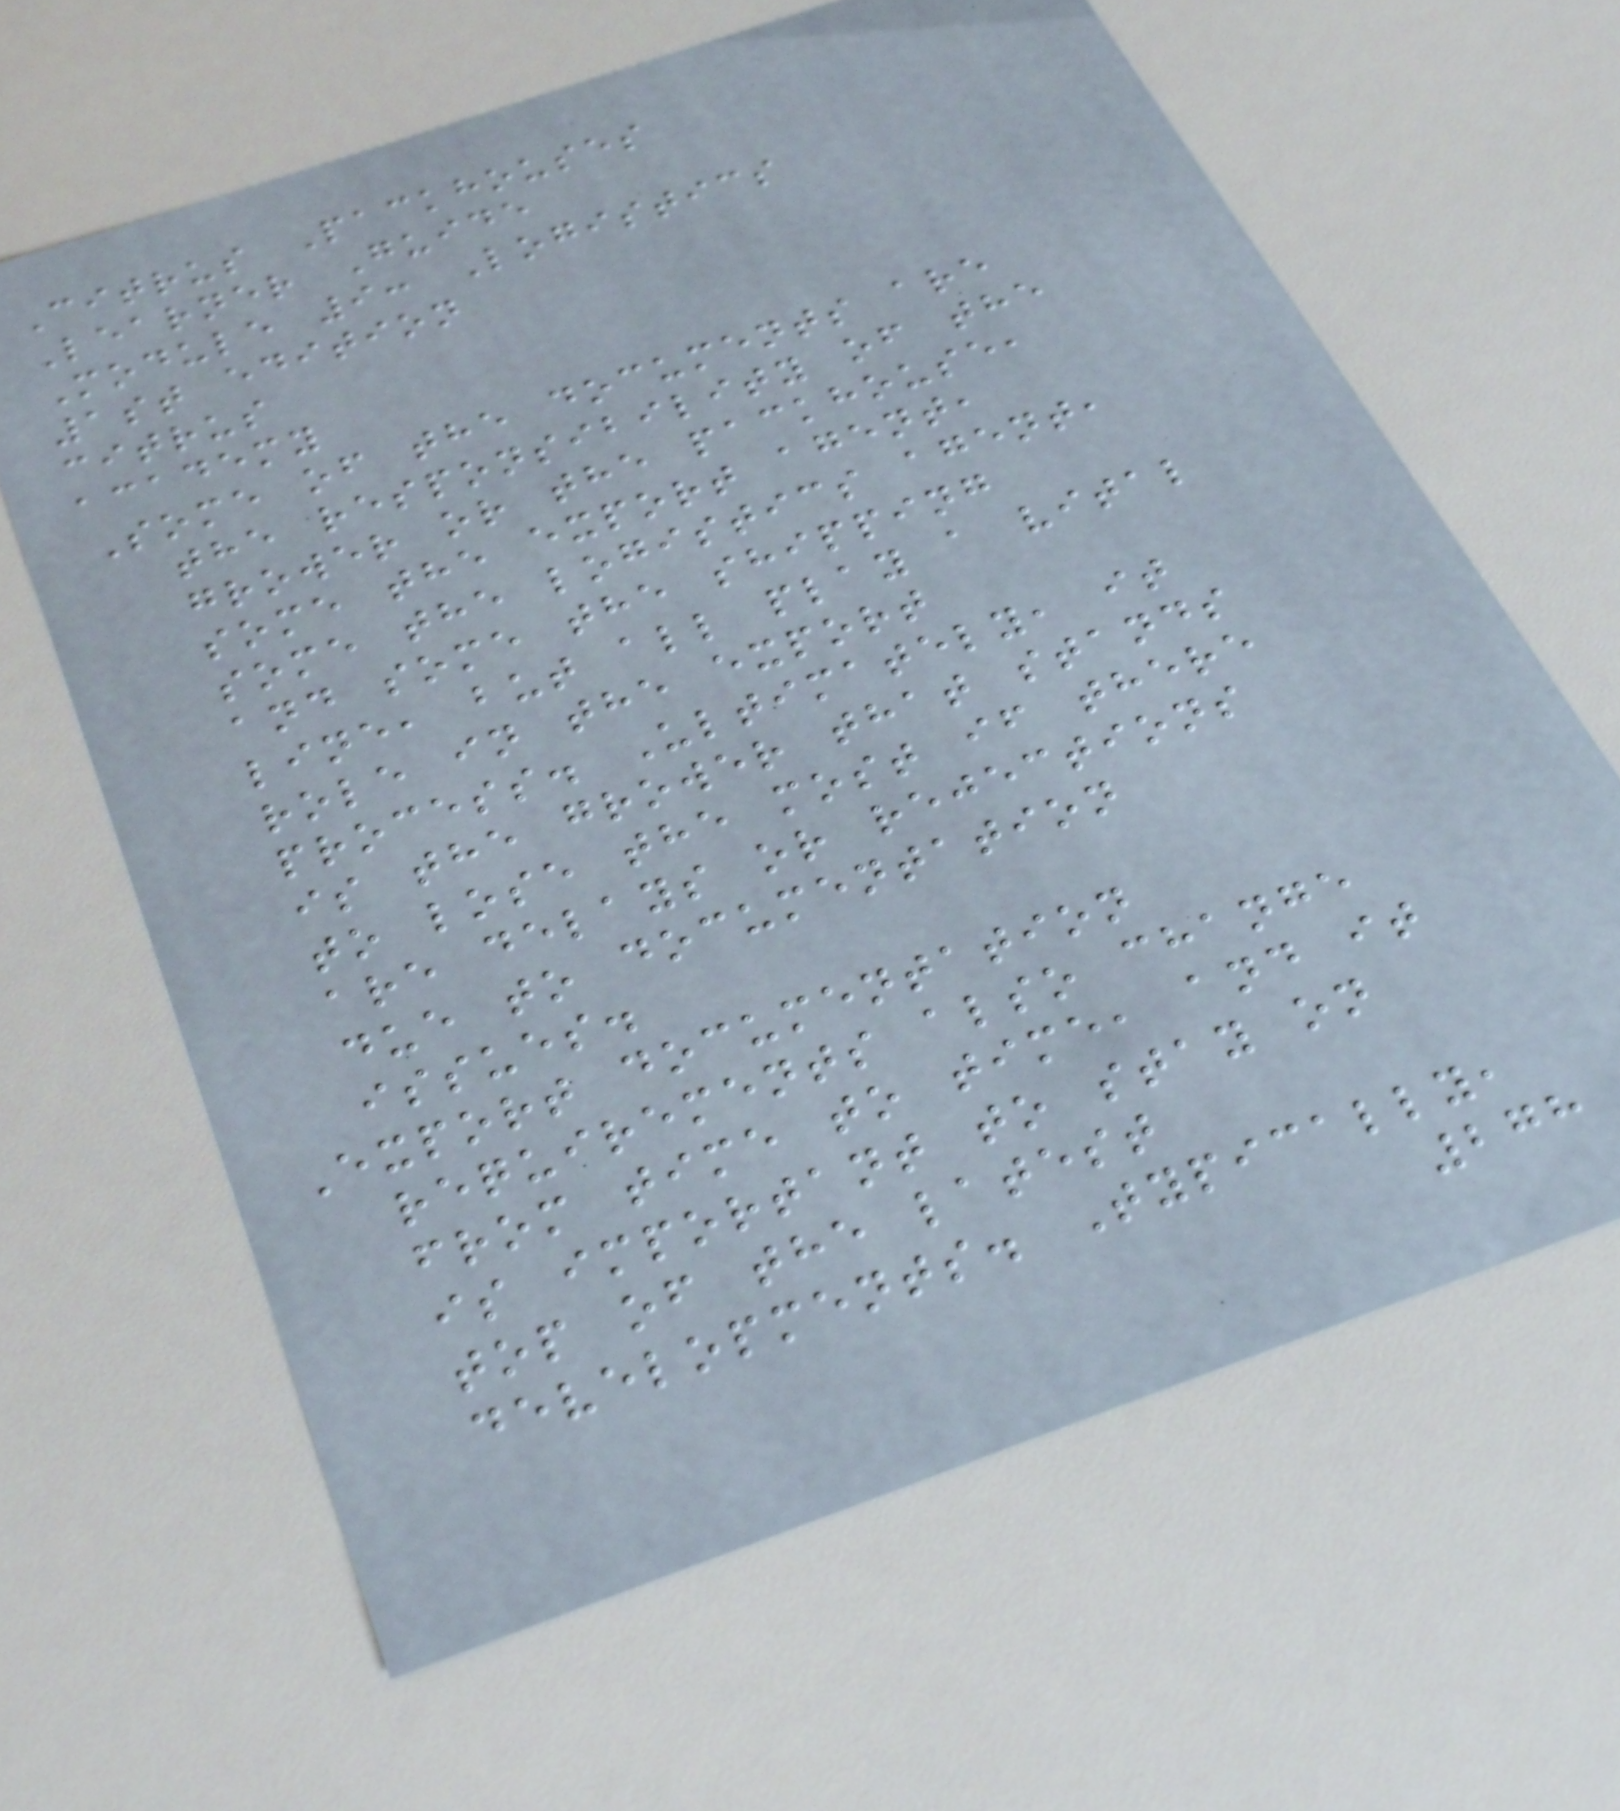Citrus Packhouses
Learner Guide
Module 9: Logistics
1st edition
citrus
academy
Some of the documents are
the responsibility of the
grower or the packhouse,
some the export agent,
some the logistics agent,
and some the shipping
line, but all play a vital
role in the export
process. Ultimately, it
is the grower that stands
to lose the most if there
are delays or rejections
due to documentation
issues.
Export documentation
requirements also change
from time to time, and it
is important to stay on
top of the latest
developments. Typically,
278
